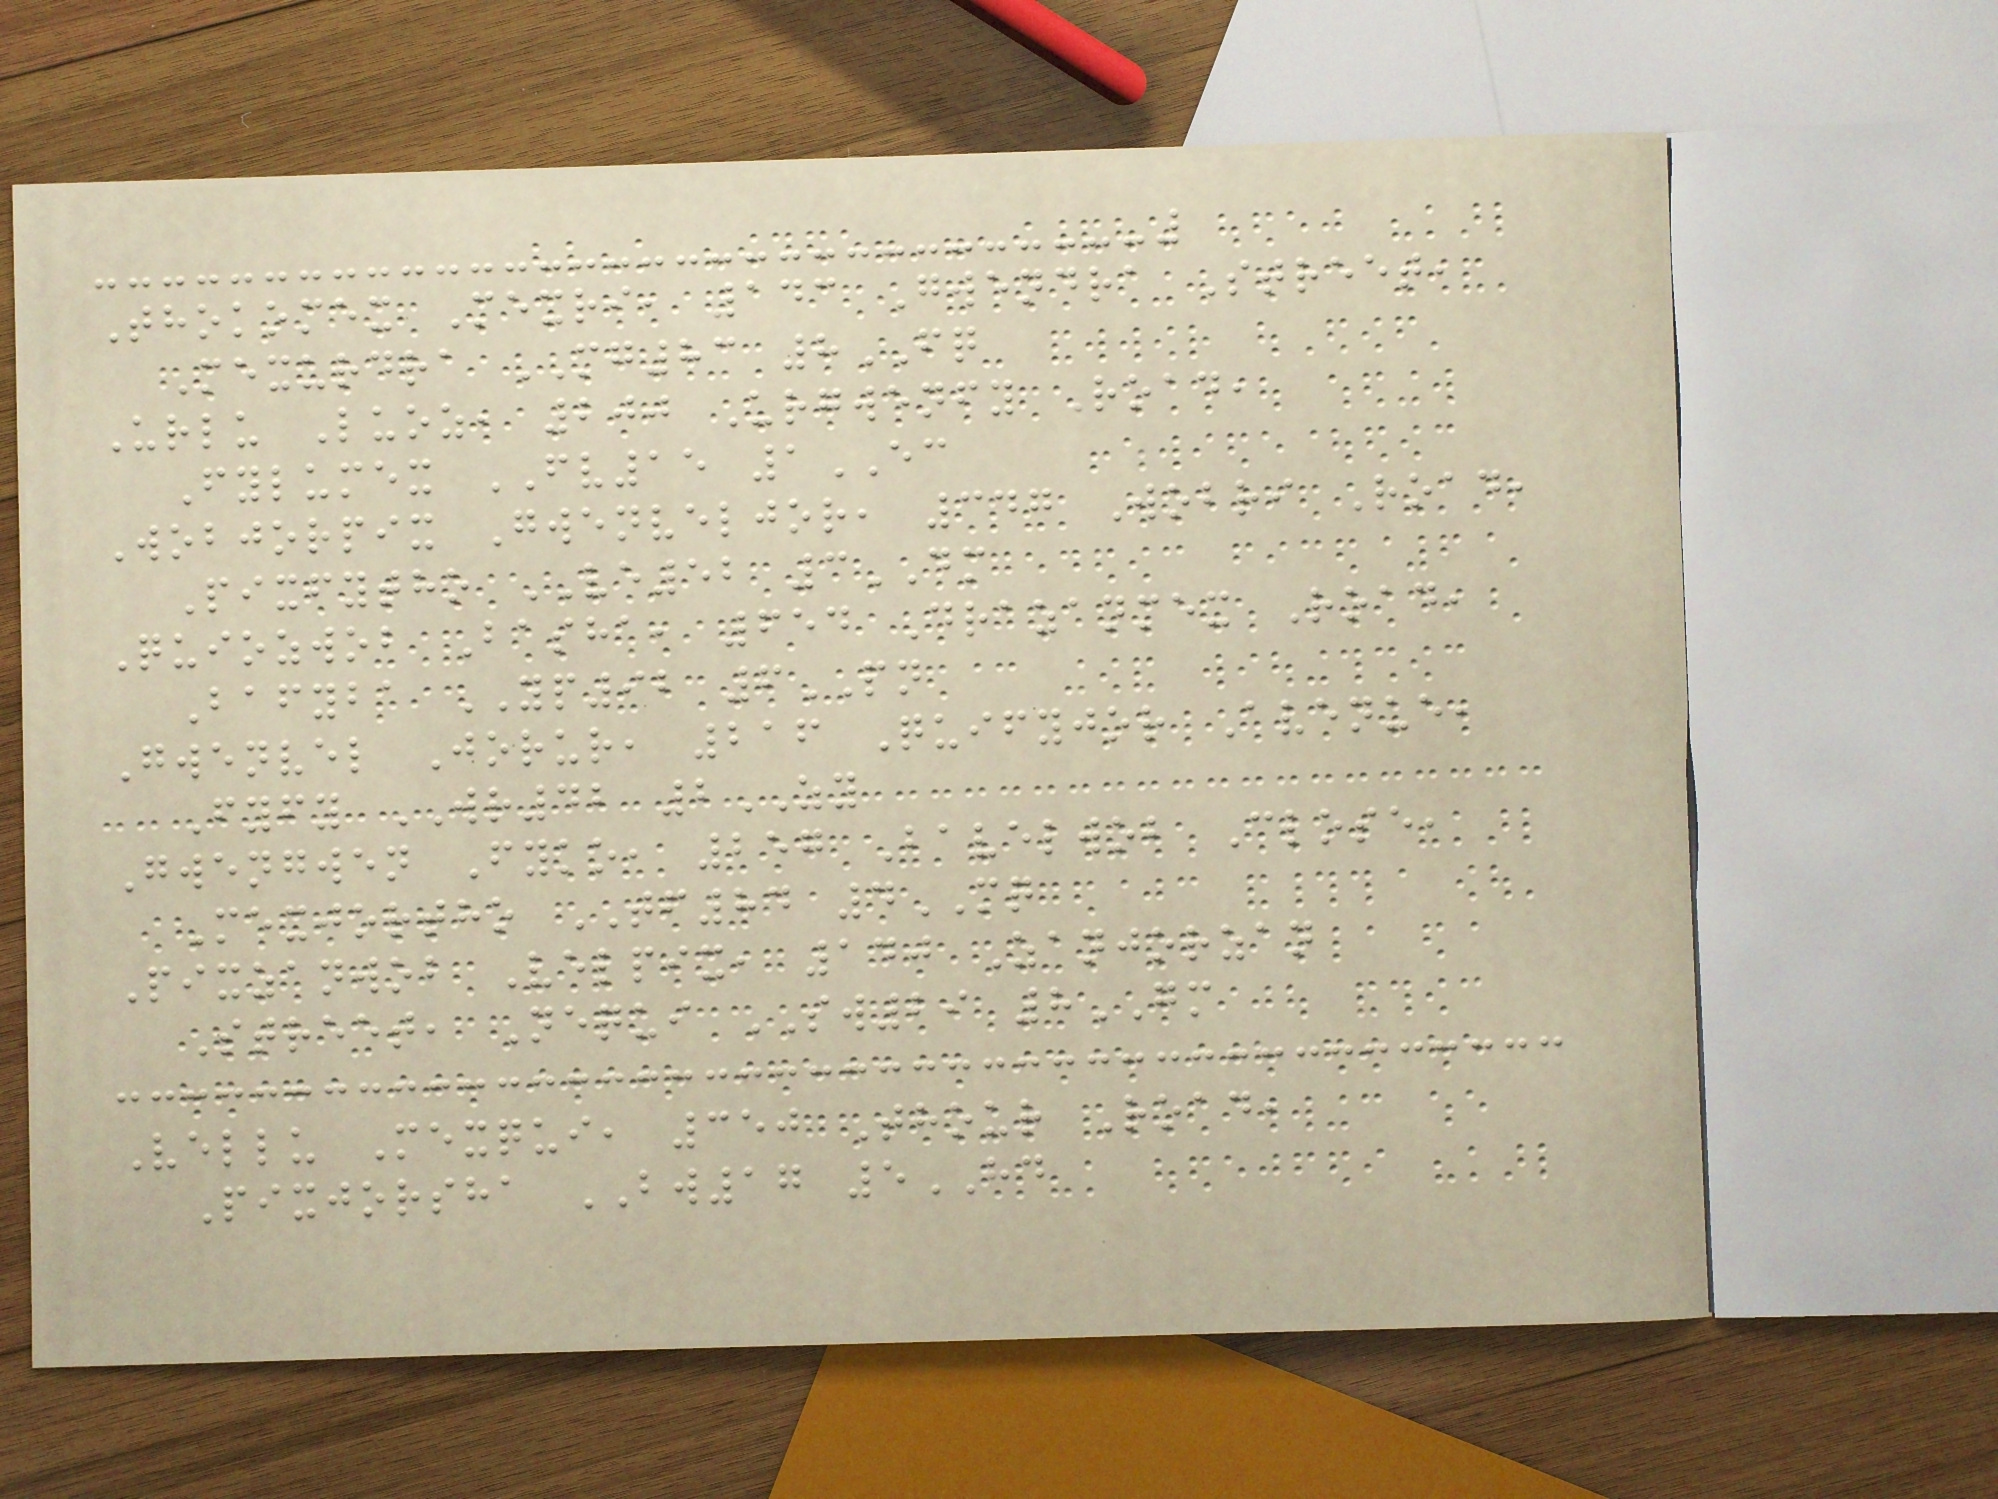Thokomex Mexri, 143 Gwendra Street,
Mexurdra MG83 8FQ
Urlu Luoz, 200 Urgwenfy Road,
Fylumex FV15 1EC
Wobjorpix Gwenveljor, 347 Wobri Road,
Pixfytho VE52 3DM
Quiozwob Basha, 654 Drazanmex Road,
Bafyba YP92 6PN
Gwenvel Jorur, 216 Quifyjor Avenue,
Fyfy WR42 2ZY
Gwengwen Fyko, 257 Bavelwob Close,
Mexjortho TF84 4MQ
Pixzanwob Velpix, 140 Zanjorzan
Street, Nequi SW29 8GM
Vellu Mexqui, 350 Thour Road,
Pixjorsha BW17 5HD
